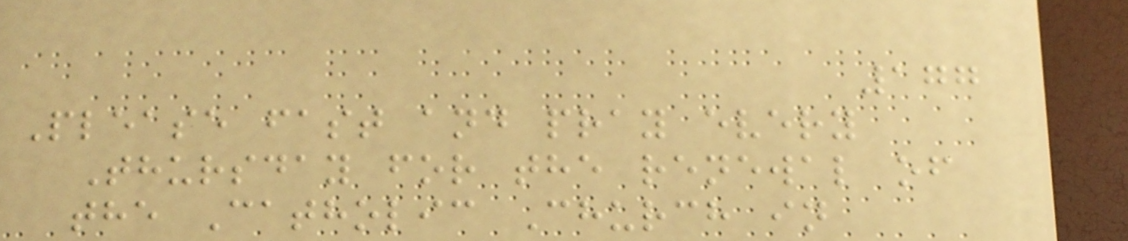177
Please fast and pray every
Thursday for the renewal of
the Catholic Church in
